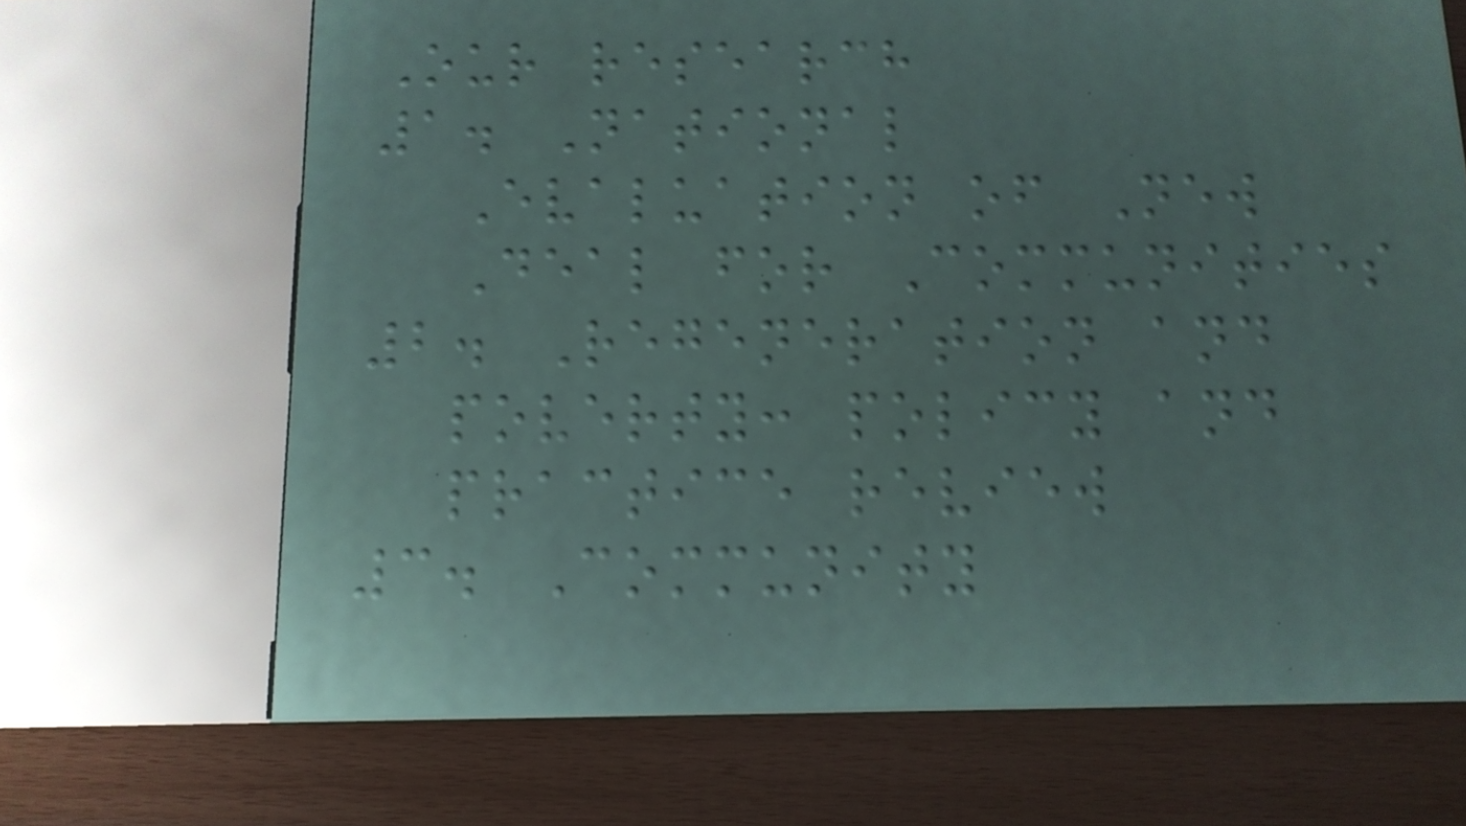Our research
1. National
Evaluation of New
Deal for Communities
2. Regeneration and
poverty: policy and
practice review
3. Community
